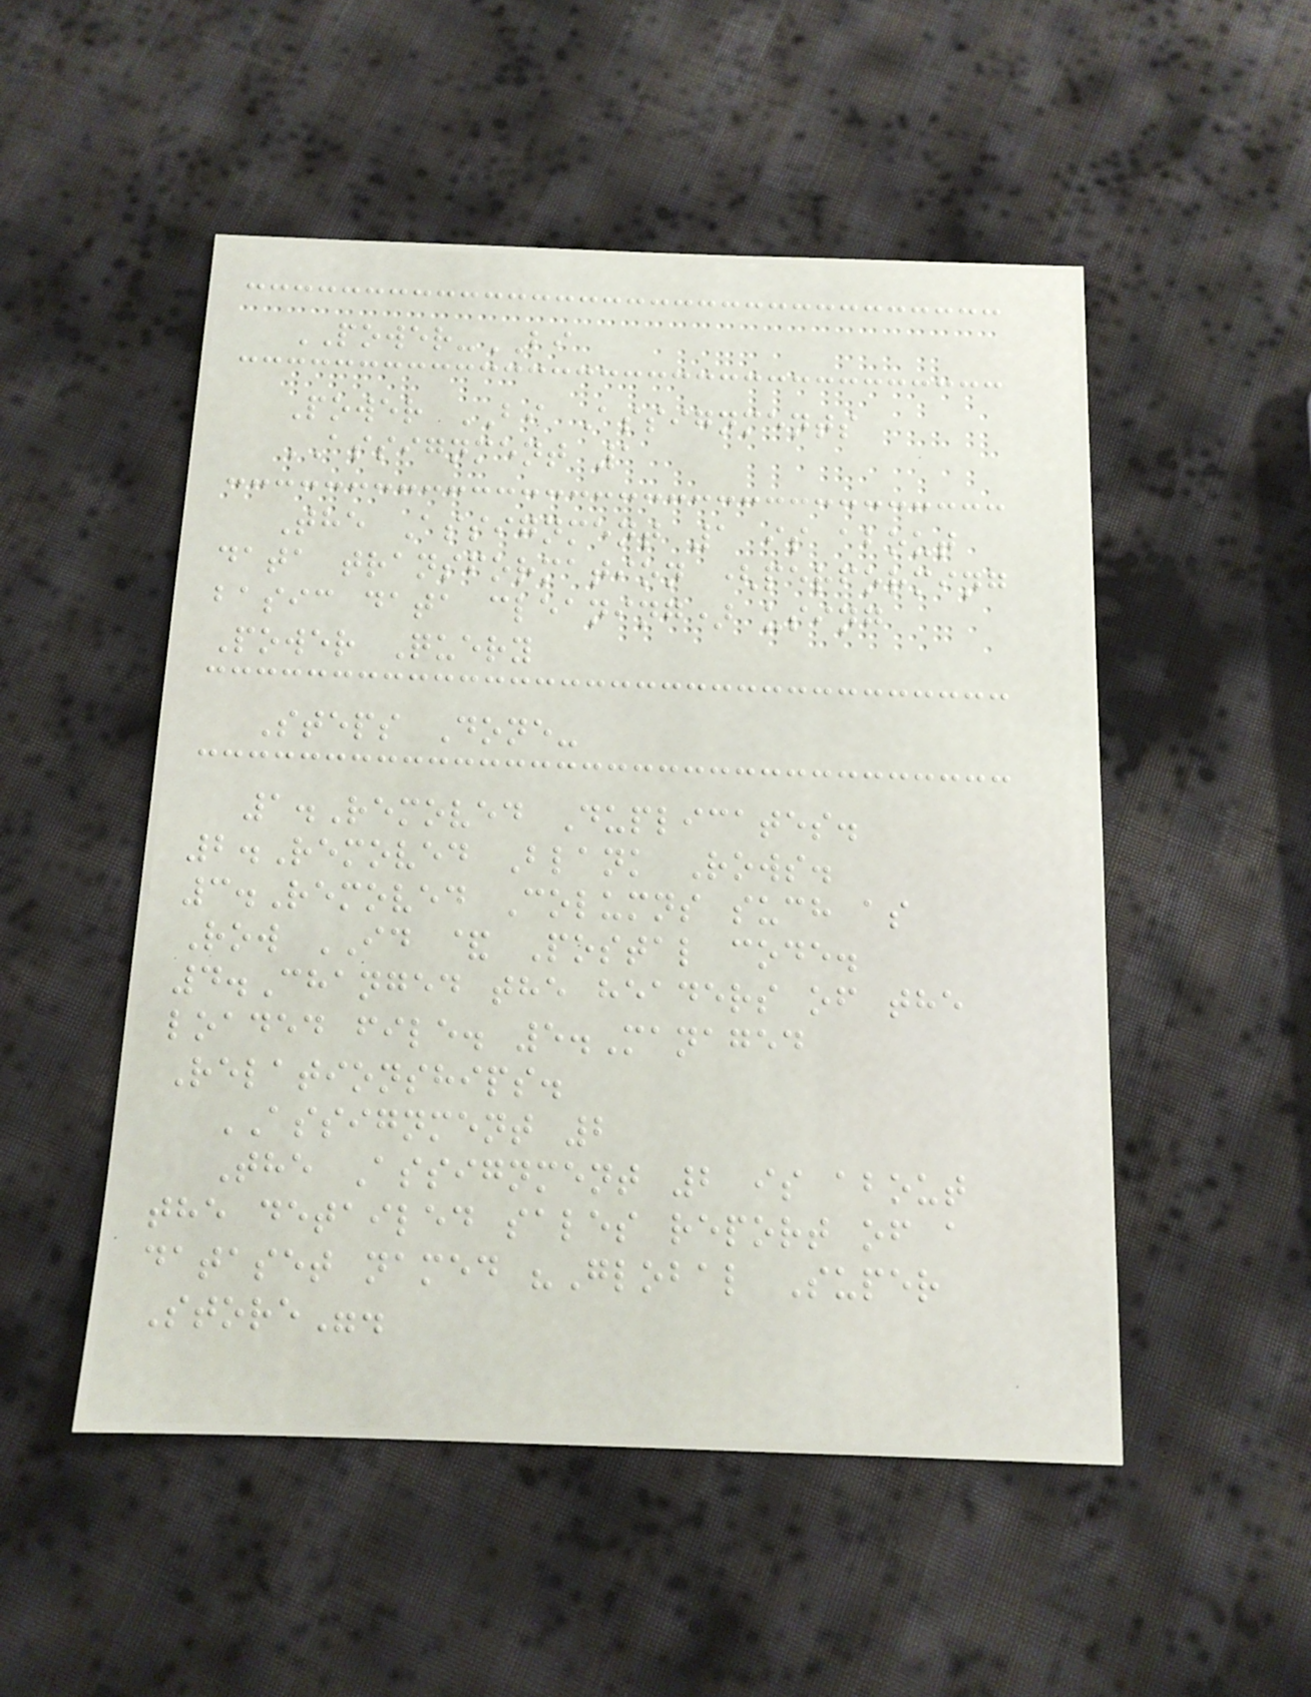POWER-BI
Power BI Assignments
ASSIGNMENT 1
The Assignment 1 is about
data transformation (performing
basic data cleaning) using
Power Query
Steps Done-
1.Removed Duplicates.
2.Removed Blank Rows.
3.Removed Columns such as
Row ID & Postal code.
4.Changed the headers of the
loaded file. 5.Managed
Relationships.
ASSIGNMENT 2
The Assignment 2 is about
the detailed sales report of a
dataset named "Global Super
Store".
